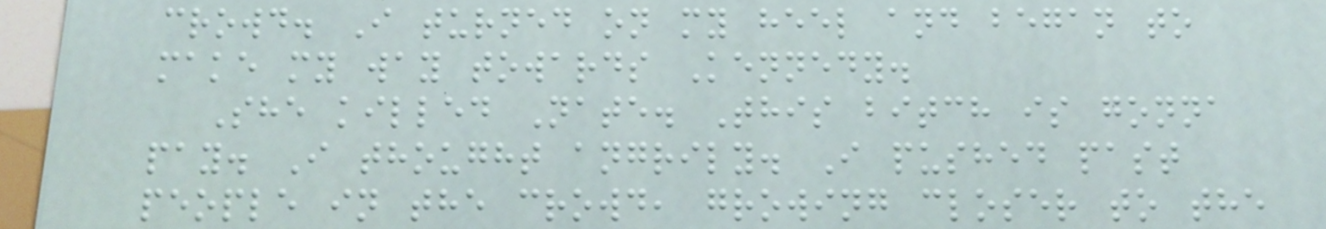crowd. I turned on my heel and began to
make my way towards Kennedy.
She killed Nate. This bitch is gonna
pay. I thought angrily. I pushed past
people in the crowd, growing closer to the
